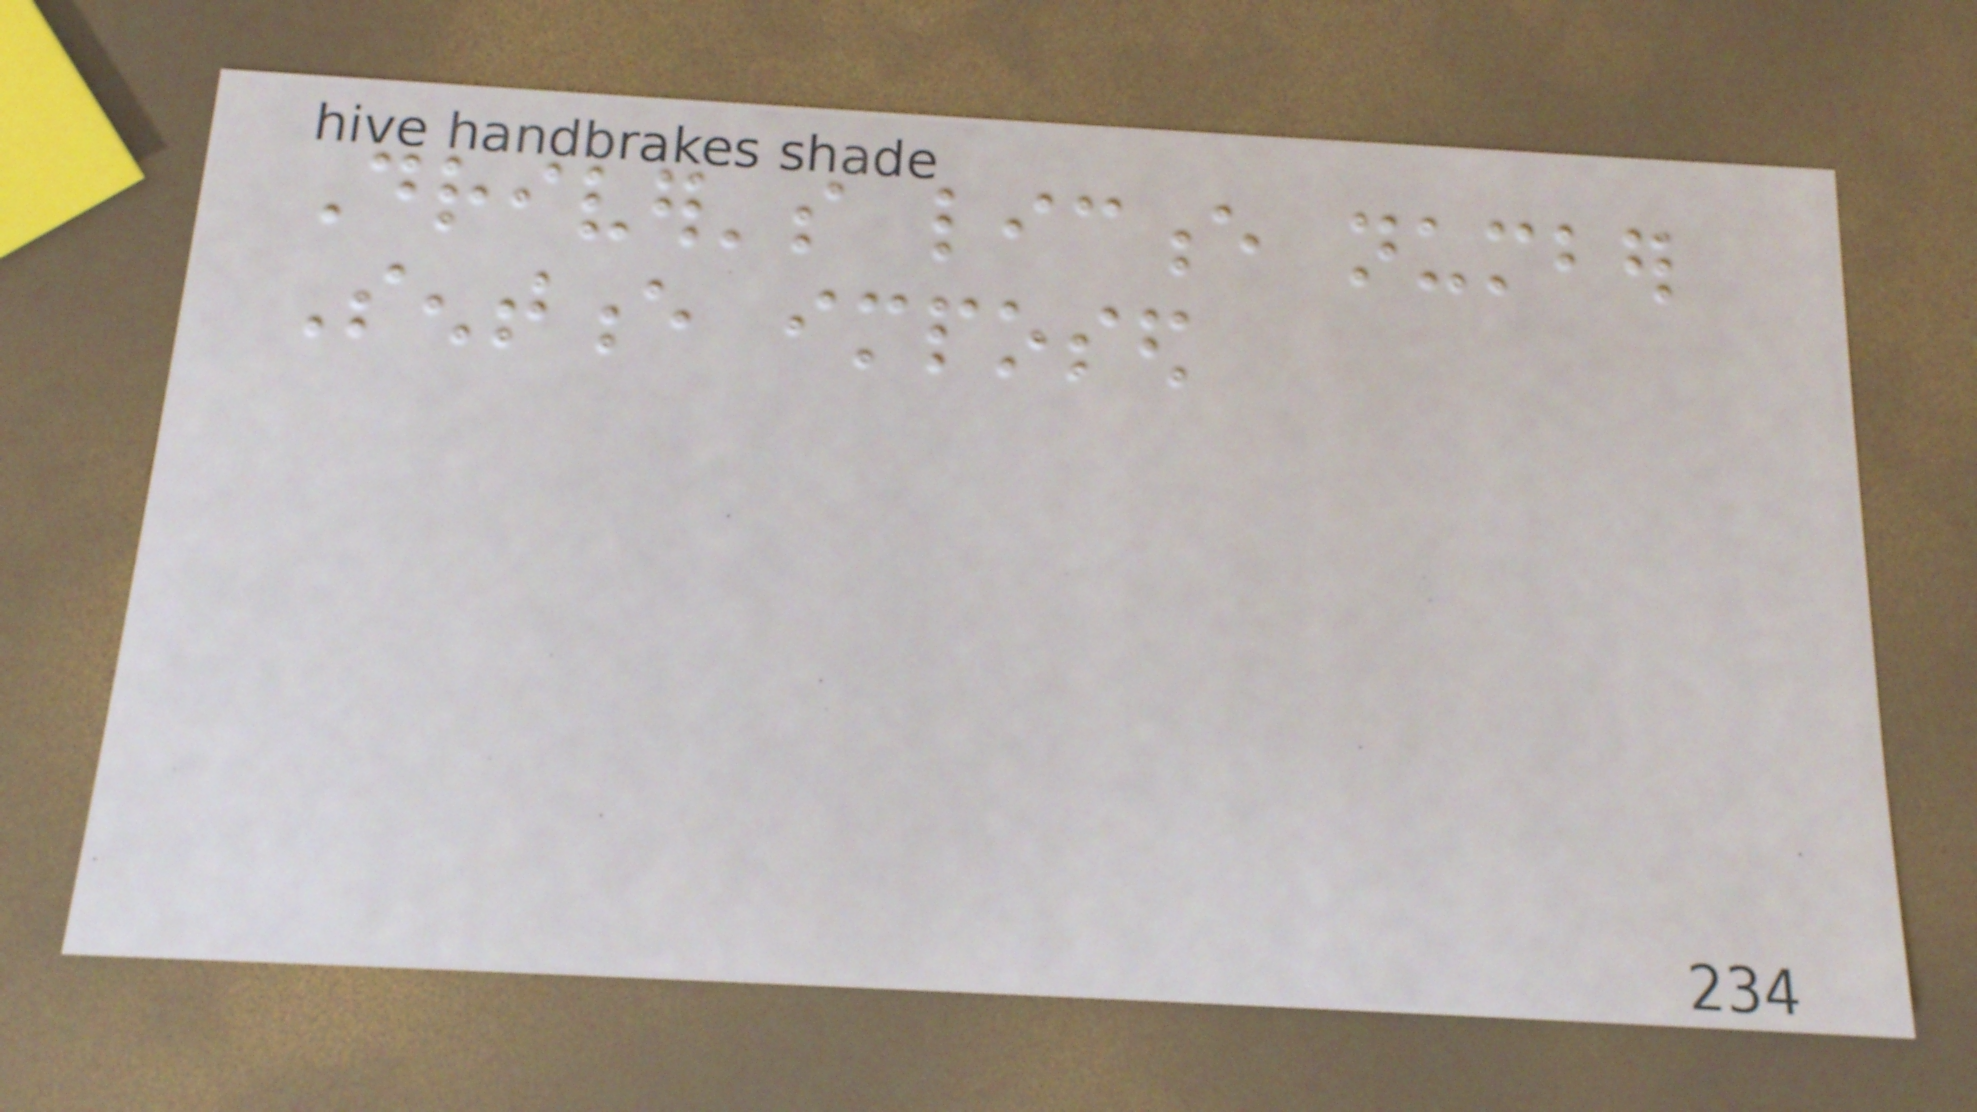Driver's licence number
Sentence imposed
